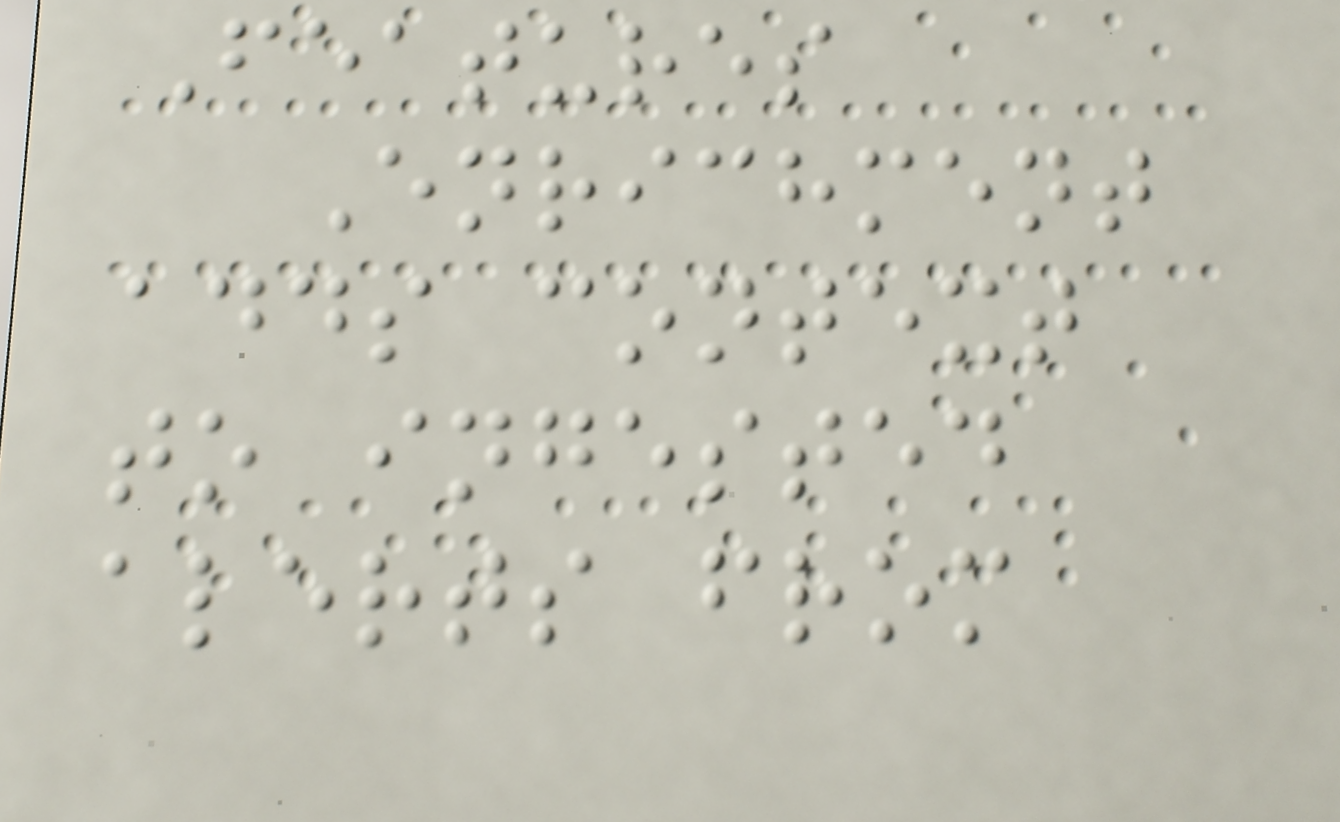Features
Enrichment
adds context
to ingested
alerts from
